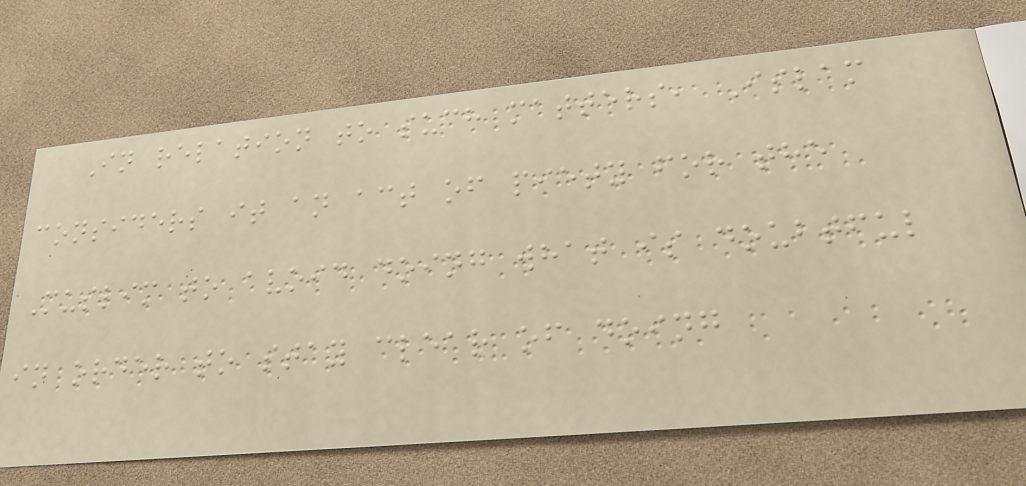In relation to such matters, Islam
considers it an act of piety for the
Muslim to avoid doing what is doubtful
in order to stay clear of doing
